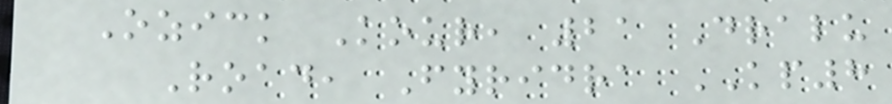Ozick Kour, 21 Dralu
Road, Fyridra KP8
